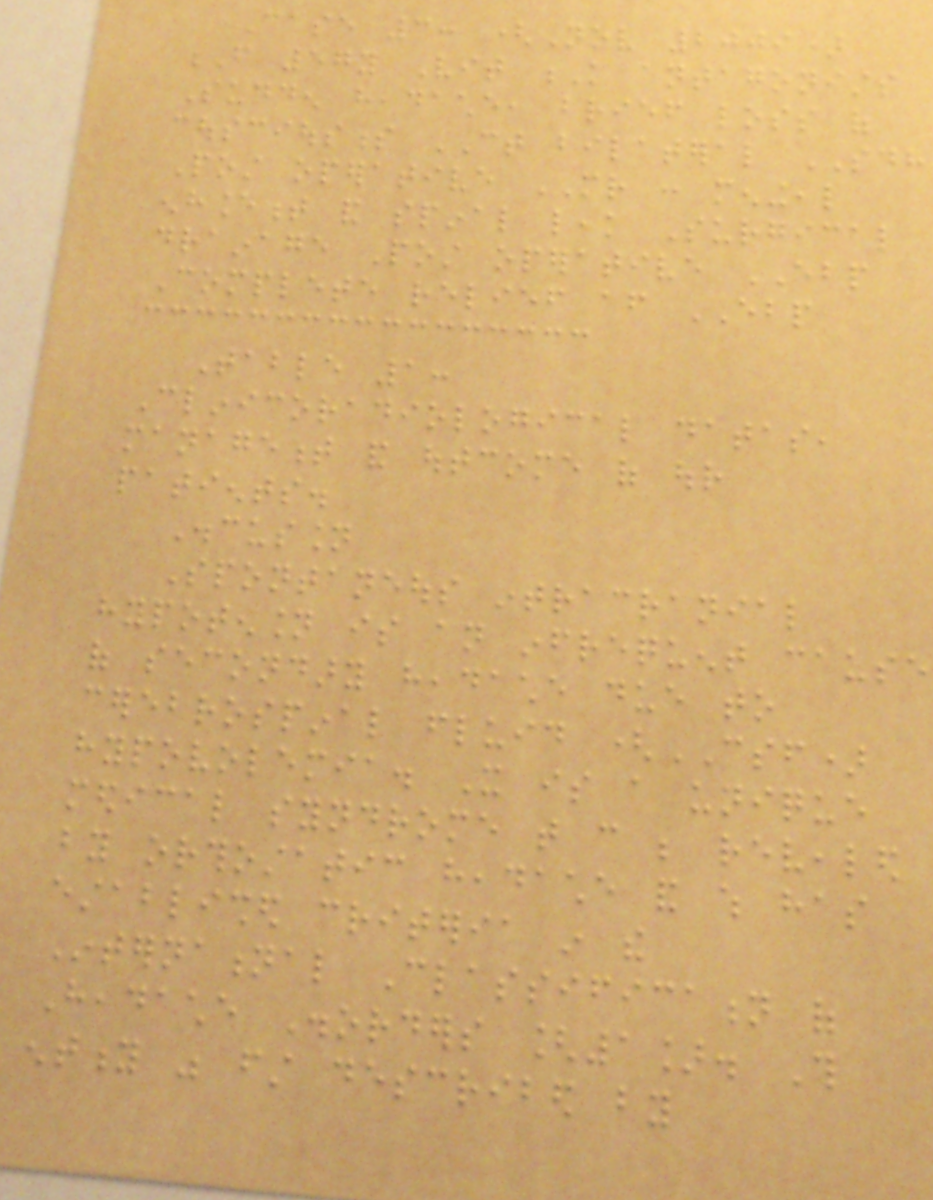Case 3: (Nov 2009)
F 57y Vit K antagonists
Sudden headache, brief loss of
cousciousness CT bilateral SDH
Post operative MR : meningeal
enhancement and spinal leak Surgical
drainage Post operative EBP
Complete relief after EBP
Table 1:
Clinicoradiological datas,
management and outcome of our
patients.
Discussion
Spontaneous intracranial
hypotension is an infrequent cause
of secondary headache due to
cerebrospinal fluid (CSF)
hypovolemia. It is a unique
medical syndrome that can be revealed
by orthostatic headache and which has
established criteria in the
International Classification of
Headache Disorders [1]. This
entity was first described by
